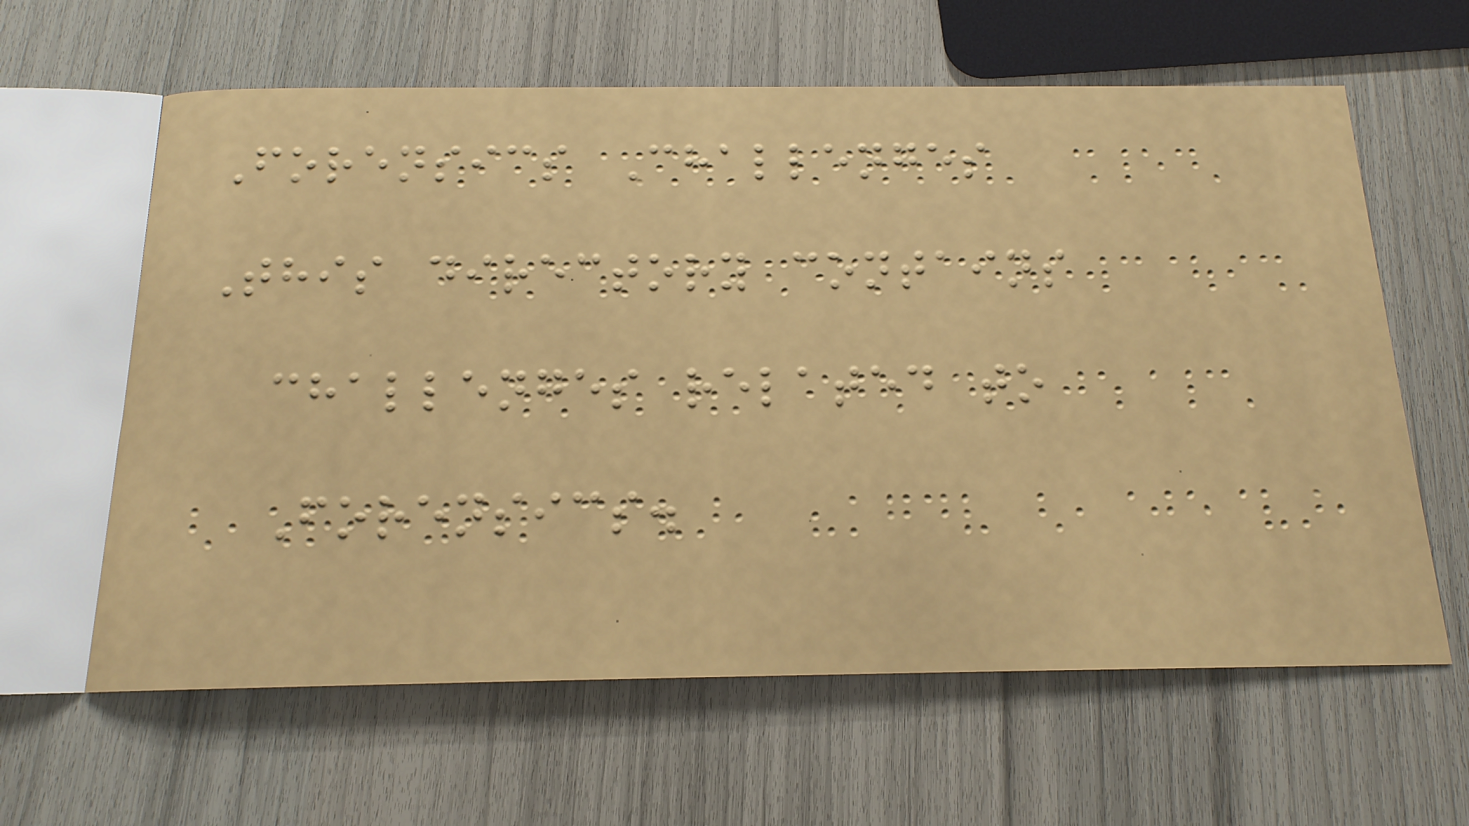Forensics Challenges
This directory contains
challenges related to
Forensics.
